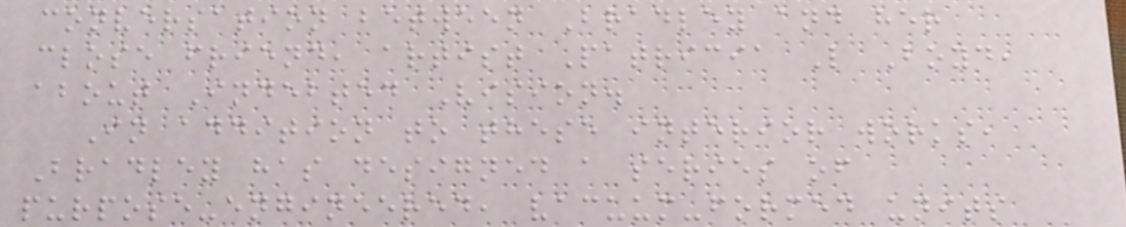conversation between Bradley and her
close friend, artist Patricia L Boyd,
about Indebted Vision.
In addition to these interior works,
Bradley has designed a series of
purpose-engineered, vacuum-formed units
